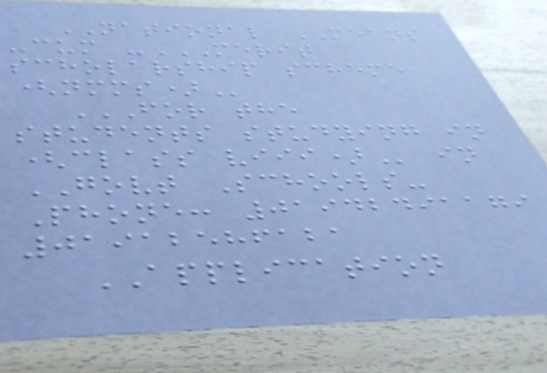NATIONAL MEANS
-cum -MERIT
SCHOLARSHIP SCHEME
(NMMS)
FOR THE
STUDENTS STUDYING IN
(CLASS VIII) in
GOVT Schools-
Phone: 01942491179
01912586121
APPLICATION
